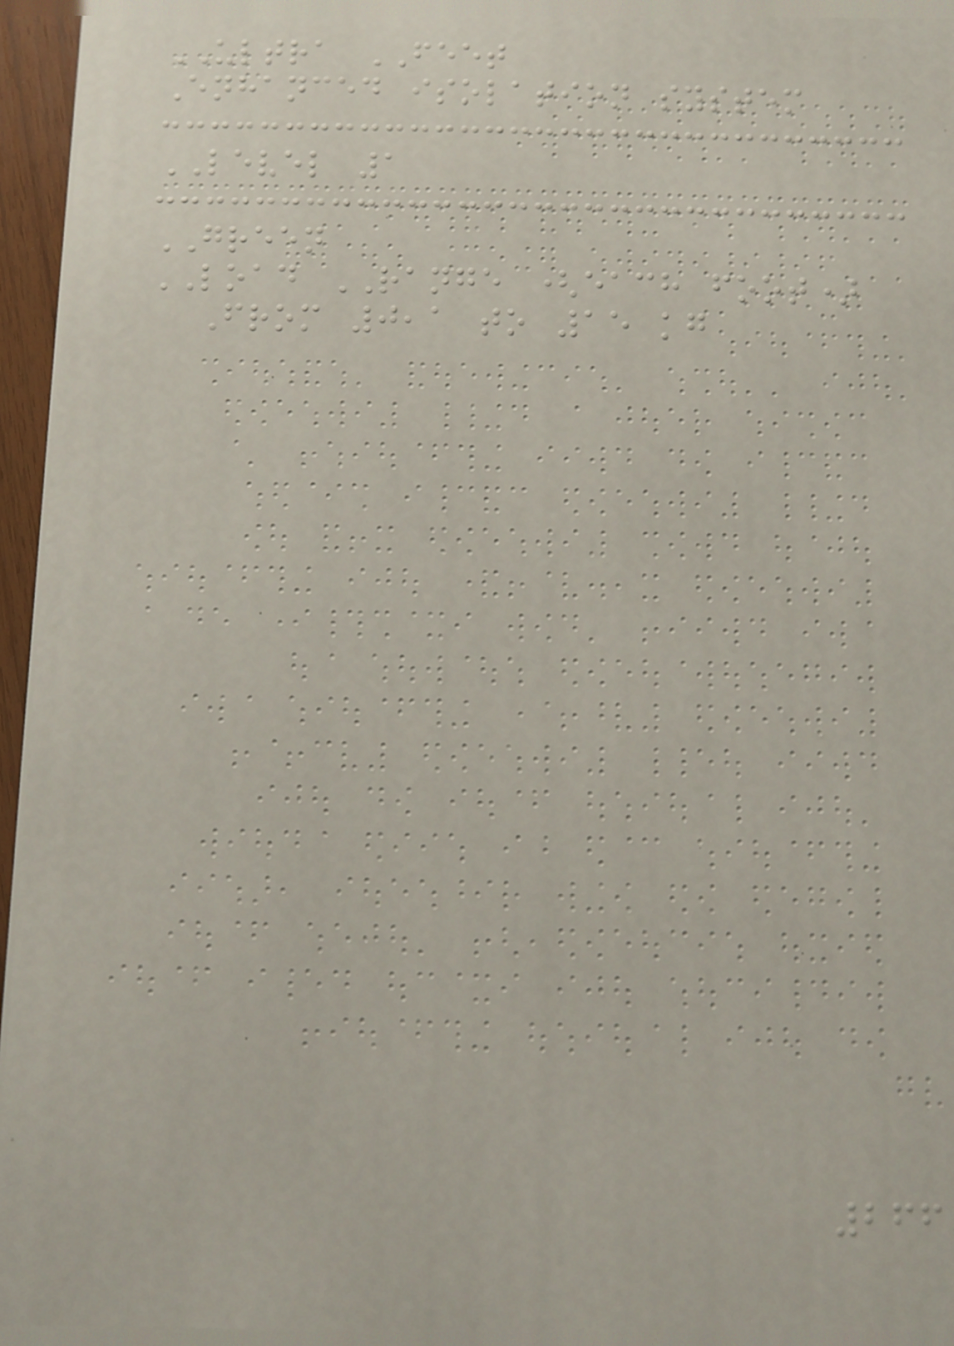ULTRA FEET
Enhanced isolation system
LEVEL 1
GREEN
LOAD RANGE (each foot)
From 0,1 to 15 kg
266
